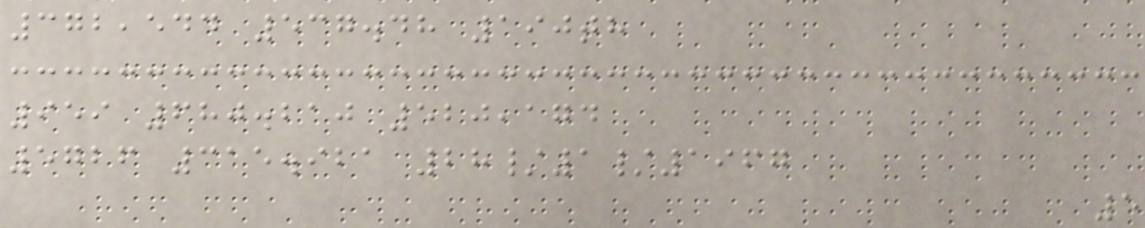372,544 537.48 190th
959 680.210 520,174
5726 315.921 28/1/1967
5
